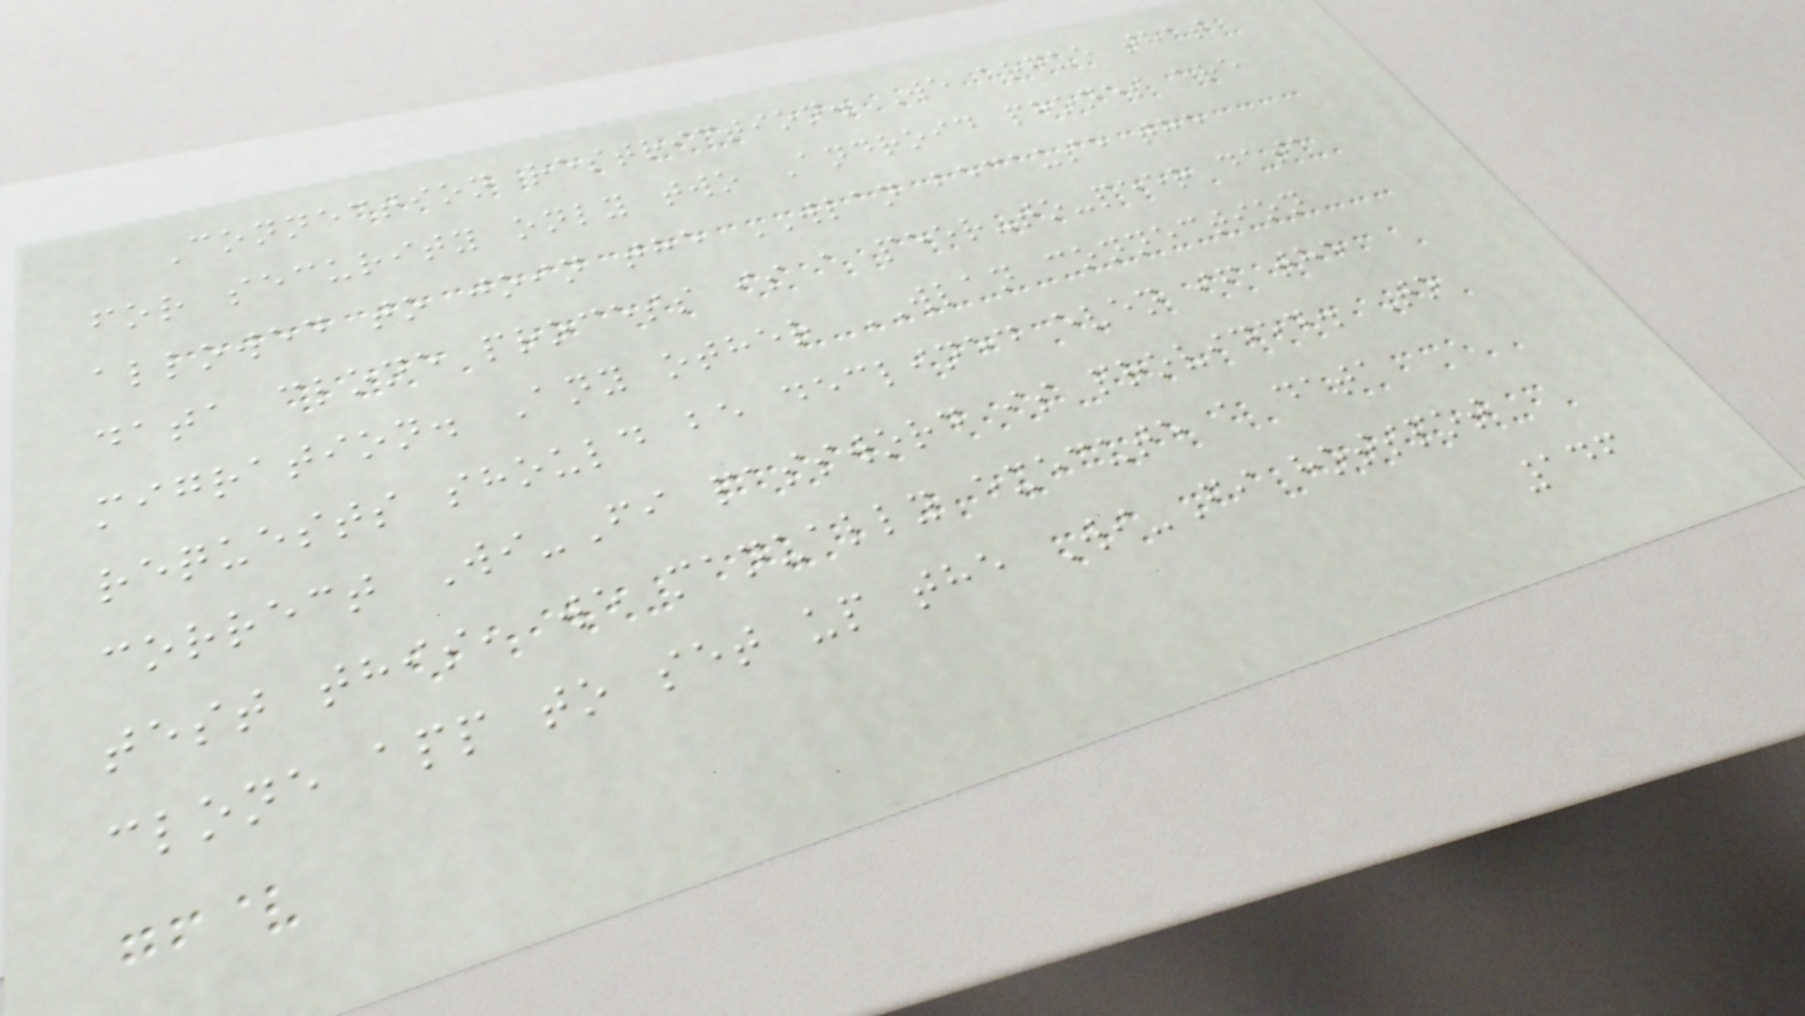Connection restriction. We argue that
for security only two Android phones are
allowed to join the WLAN because the
data clone process is a peer-to-peer data
migration. Any other WLAN connection
requests should be declined even if the
correct Wi-Fi password is provided. To
test this, we manually execute a data
clone app to set up the Wi-Fi hotspot
146
